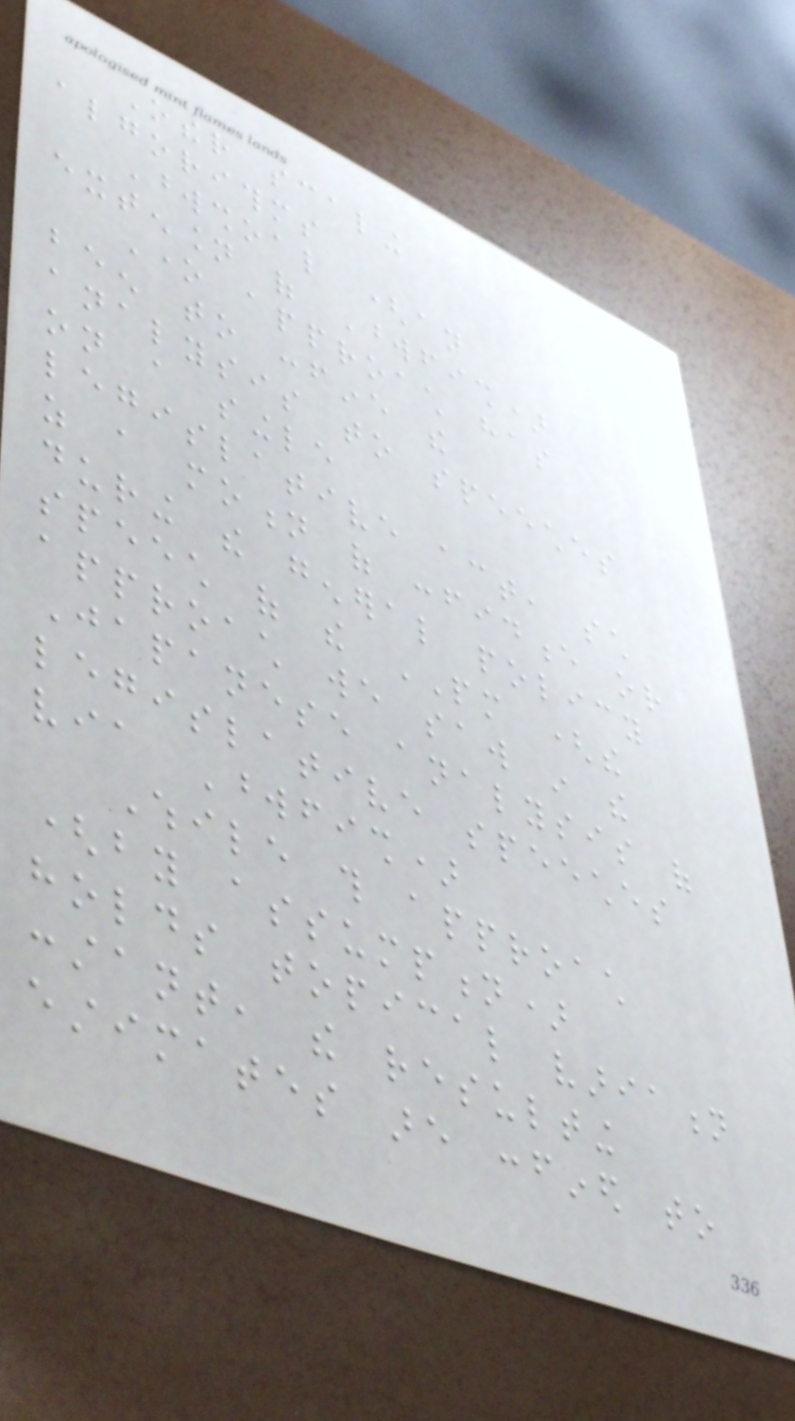Other scaling
algorithms
Wordshoal (an
extension of Wordfish)
One approach has
been to confine the
analysis to speeches
on a single
legislative act, such
as a motion of confidence or
during the general policy
speech of the PM (the
approach we saw in the
Japanese analysis of
legislative speeches
via Wordfish)
While this approach
(by assumption)
holds topical variation
constant, the resulting
estimates are confined to
